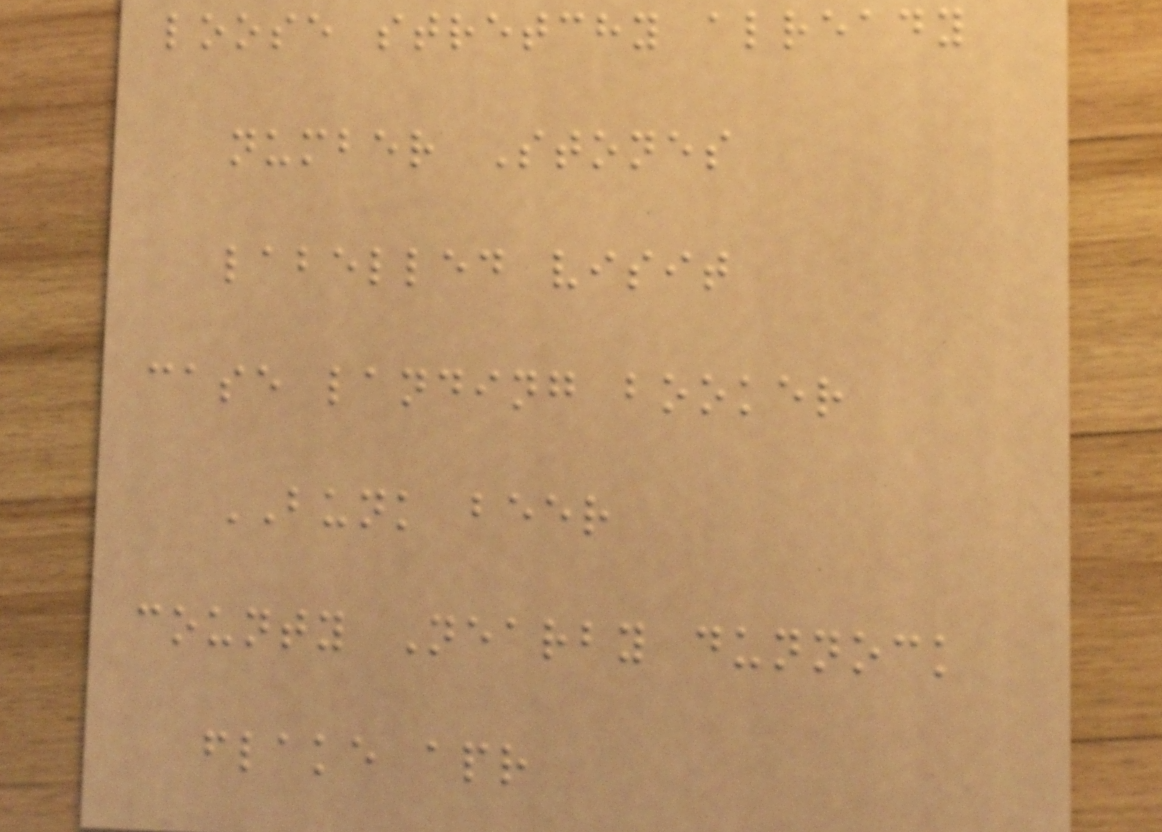loose stretchy already
number Stones
labelled visit
case landing booker
BUNK beer
county Nearby dunnock
flake apr
